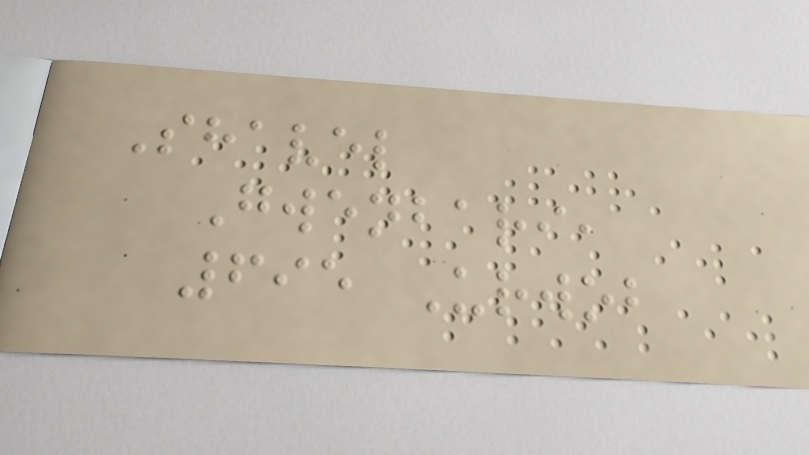Shavel
Gwenbari,
695 Urwob
